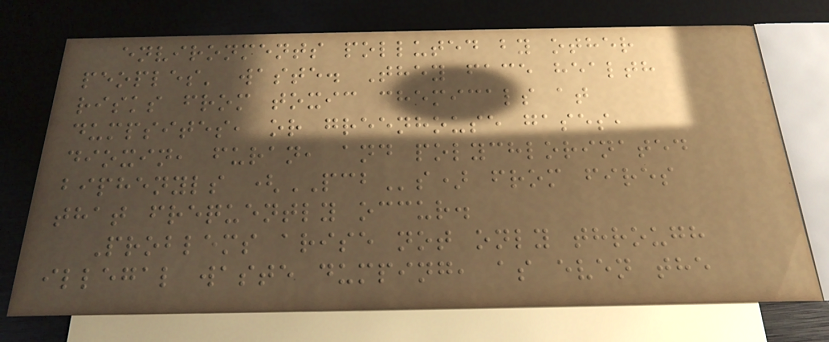environments polluted by other
peoples' waste. They face health
risks from toxic chemicals at
dumpsites, or greenhouse gases,
dioxin, furan, and polychlorinated
biphenyls (PCBs) from fires
that frequently occur.
Problems arise not only through
illegal waste dumping, as even the
